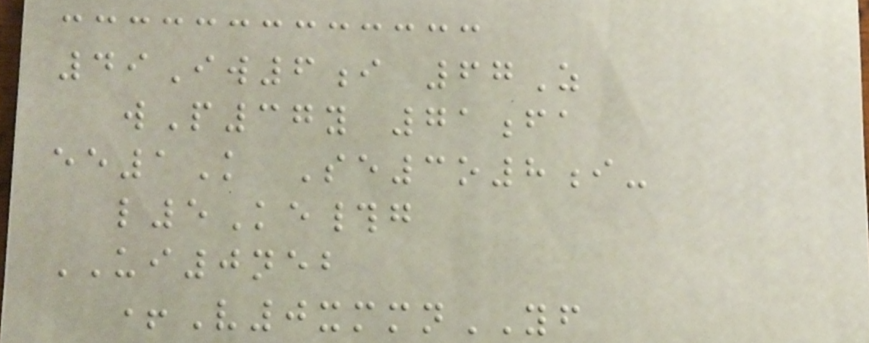49Iw6i 67Z
wP37y 71fa
ee1K Se3o8i-
l5Ke#g
UI0neb
+V0xmmnYF
